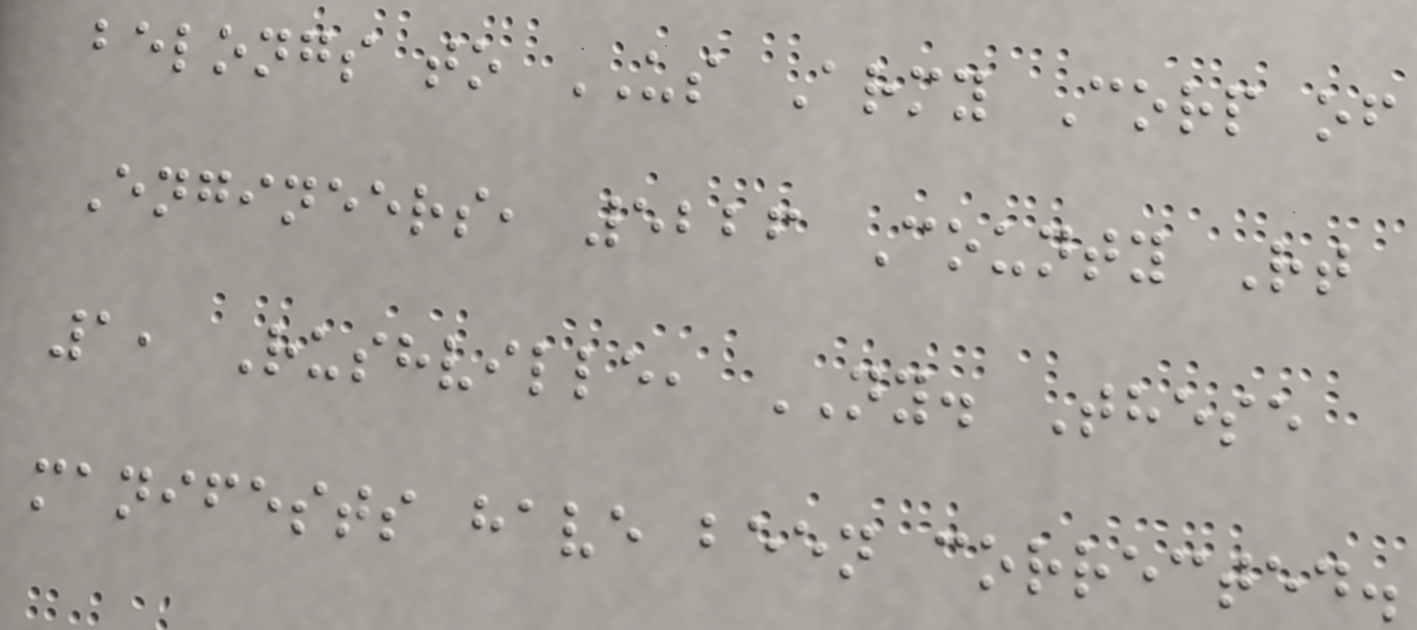belongs to US Army Corp of
Engineers, 5226 County Rt
1, Rushville, NY. These
manifests have been corrected.
